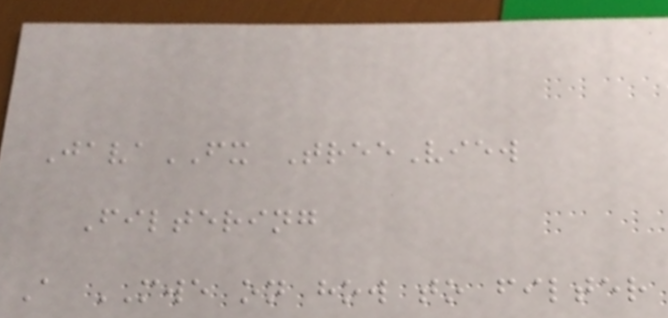JavaFX TreeView
Filtering
A MWE on how to filter
